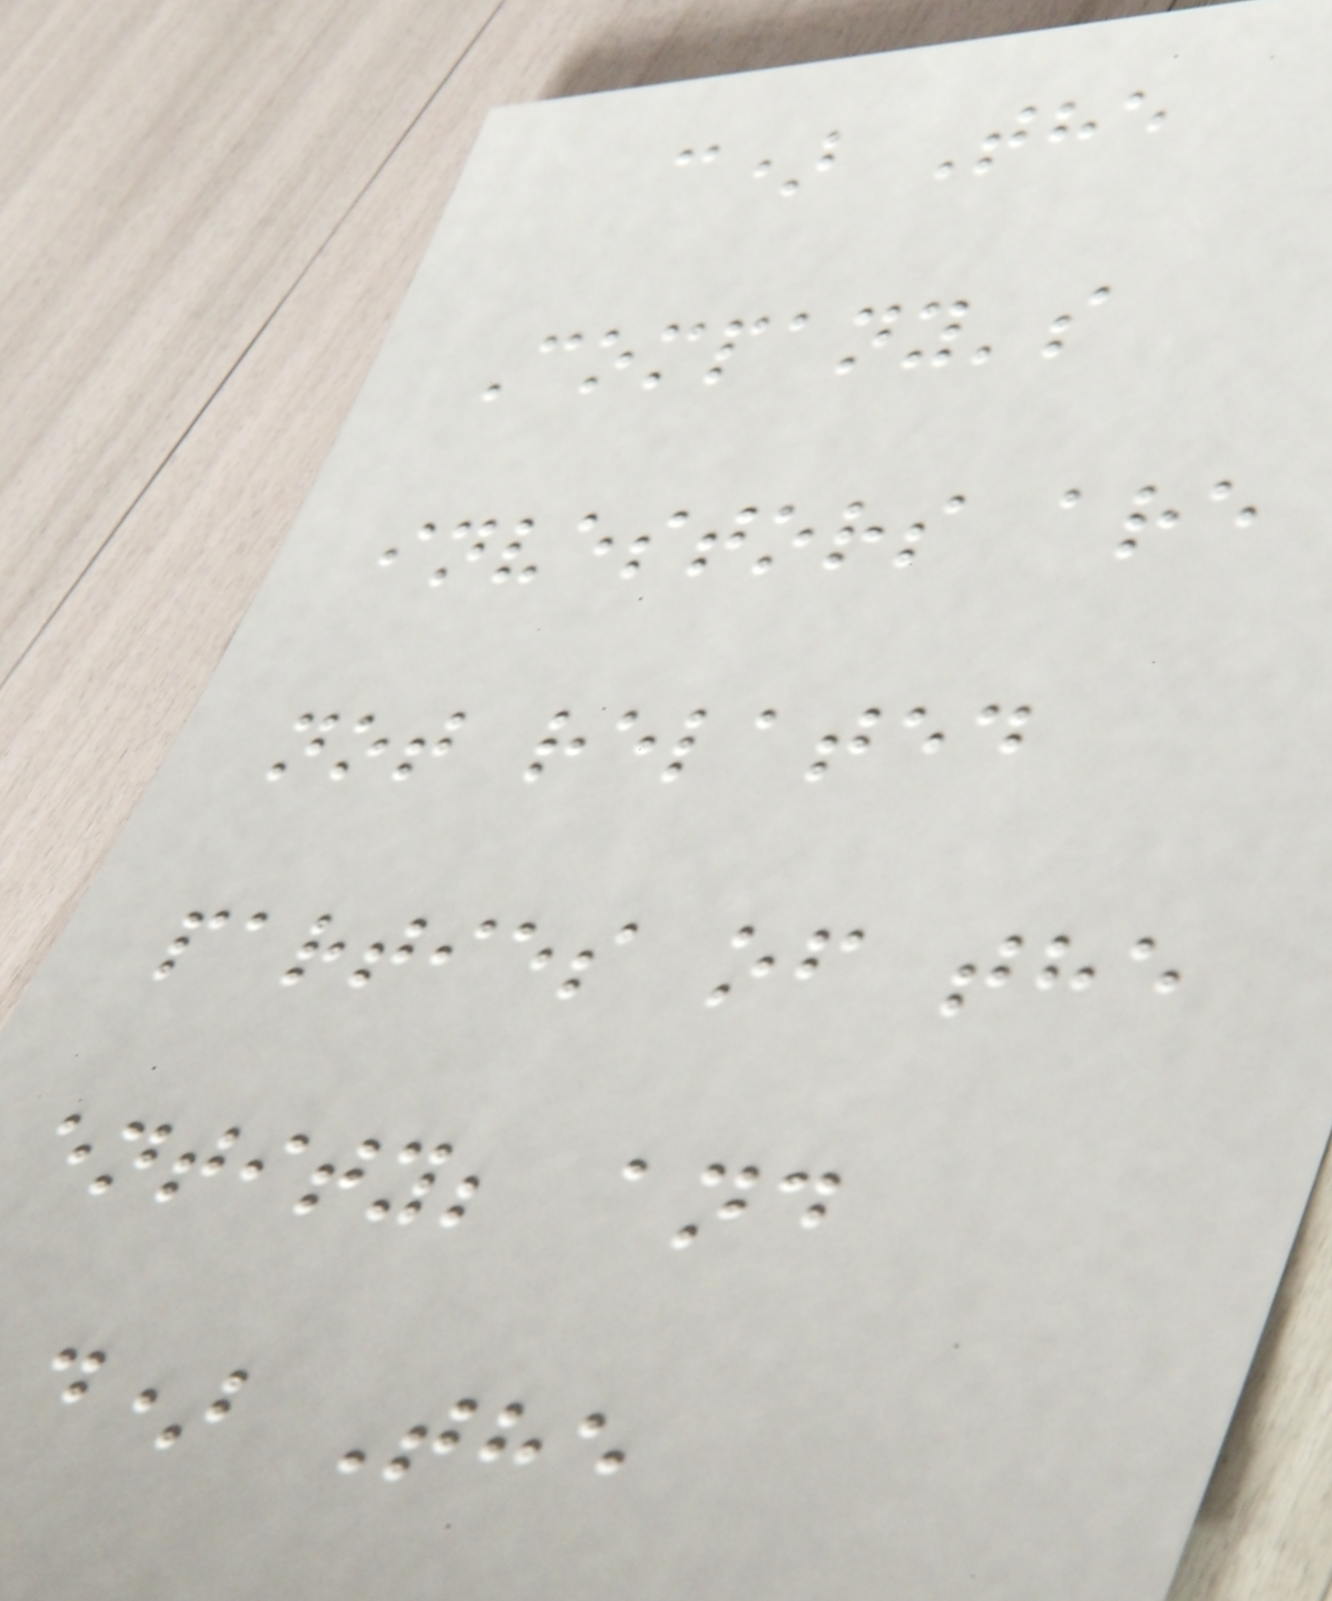c) The
Company's
investors are
not related
parties of the
entity; and
d) The
